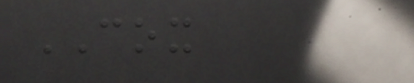COX
